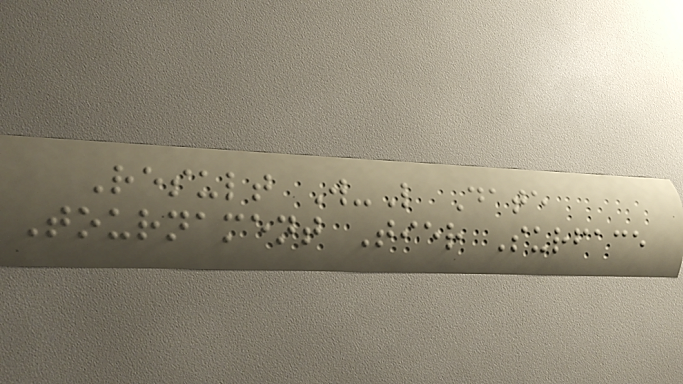Result W-L Date
Tournament Tier Surface
